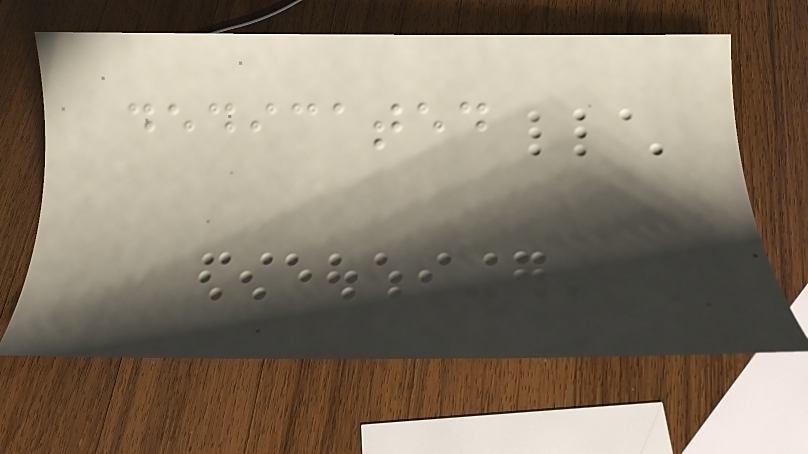dedicated
